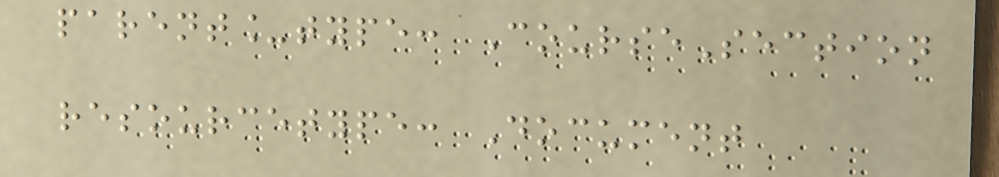parent_type: CourseSection
resourcetype: Document
